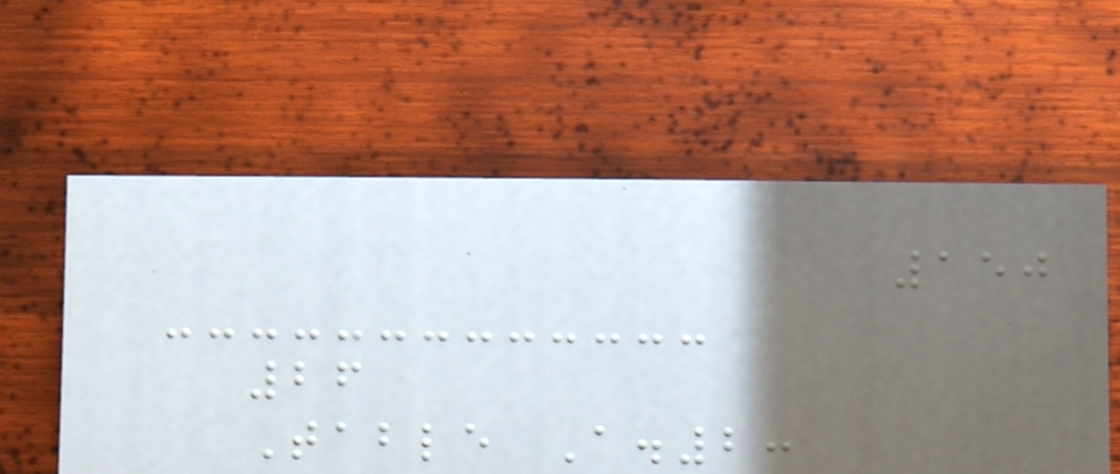150
26
Table A.2:
